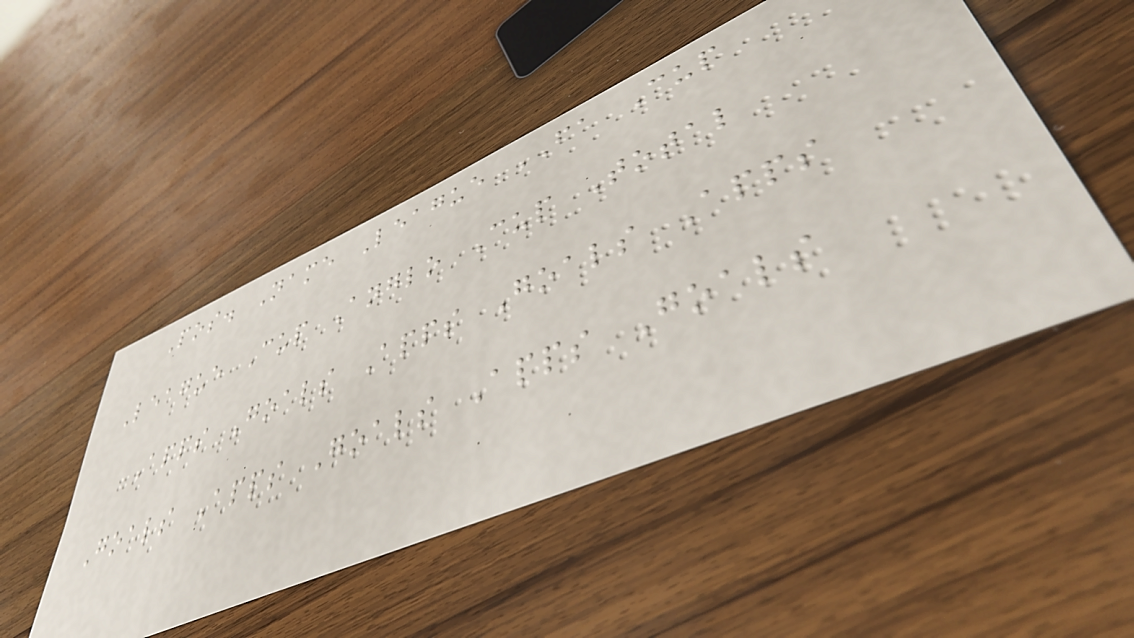Pos. Name League FA Cup
League Cup Anglo Cup Total
Apps Goals Apps Goals Apps
Goals Apps Goals Apps Goals
